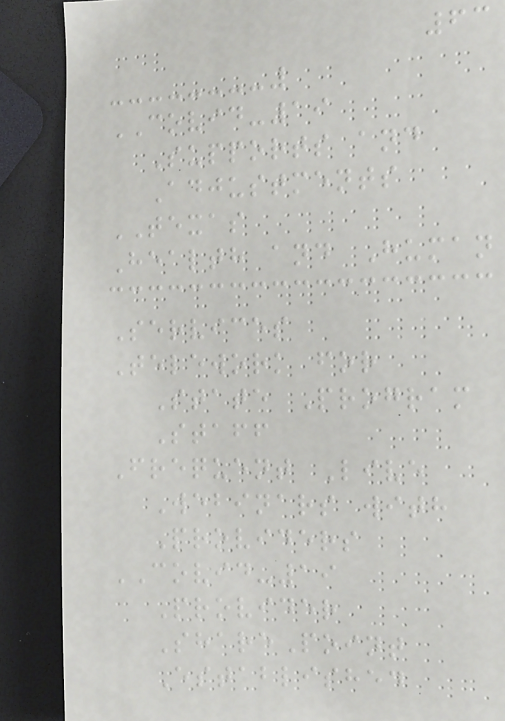63
COVID-19
Supports and
Adjustments
TEXAS
Health and Human
Services
Telework for
State Program
Staff
Frequent Live
Webinars with
Providers
COVID-19
Provider
SharePoint
Established
